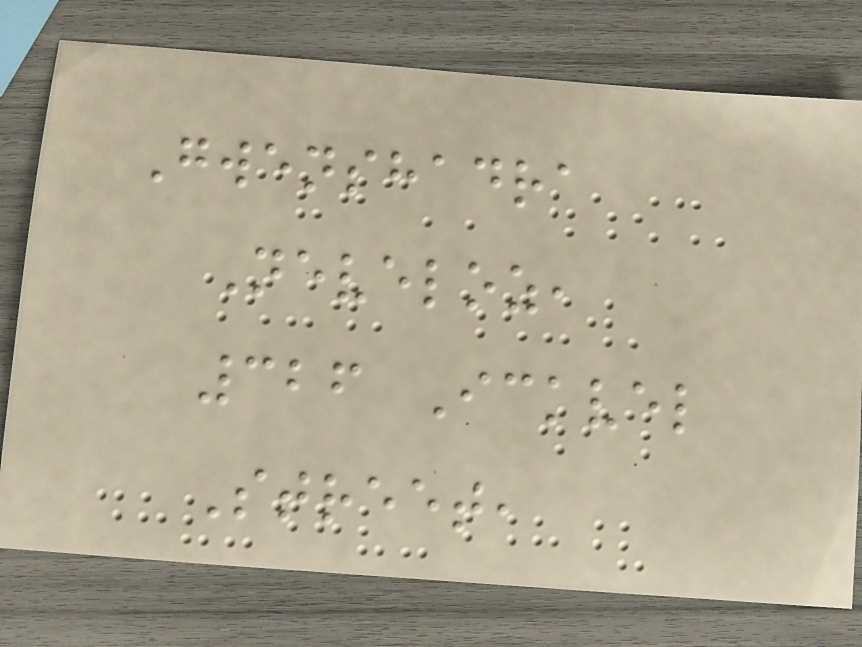Gwenshadra
Neveloz,
326 Ickvel
Street,
